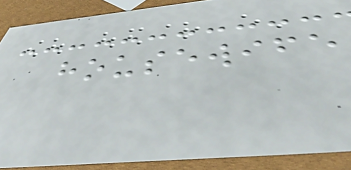housewife
